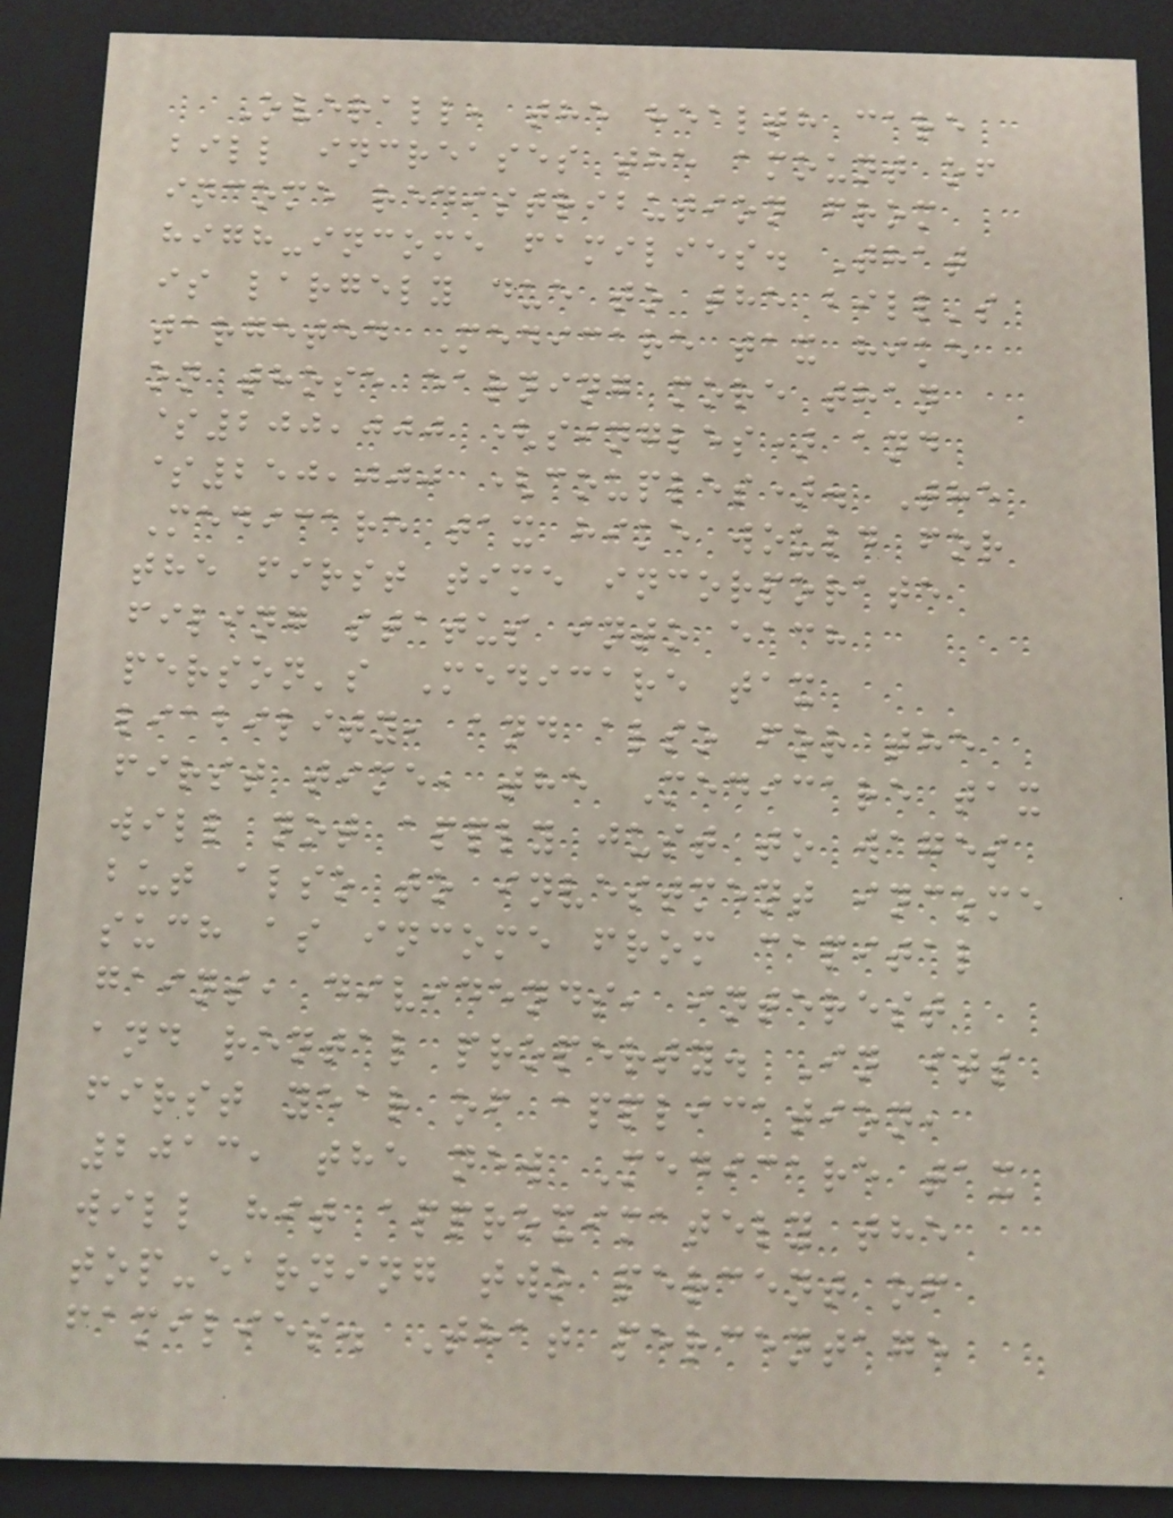Overall, the health care
bill increases the amount of
income redistribution from
high-income families. That
is largely due to the bill's
targeted Medicare tax hike
on those earning more than
$200,000 (singles) and
$250,000 (couples). The
Medicare tax hike would for
the first time incorporate
filing status into each
person's Medicare tax
liability, and also for the
first time, the Medicare tax
will not apply just to wages
but also to investment income
such as income from capital
gains, dividends, interest
and rental property. In its
first year of application,
2013, the new Medicare tax
will hit approximately the
top-earning two percent of
families. That percentage
